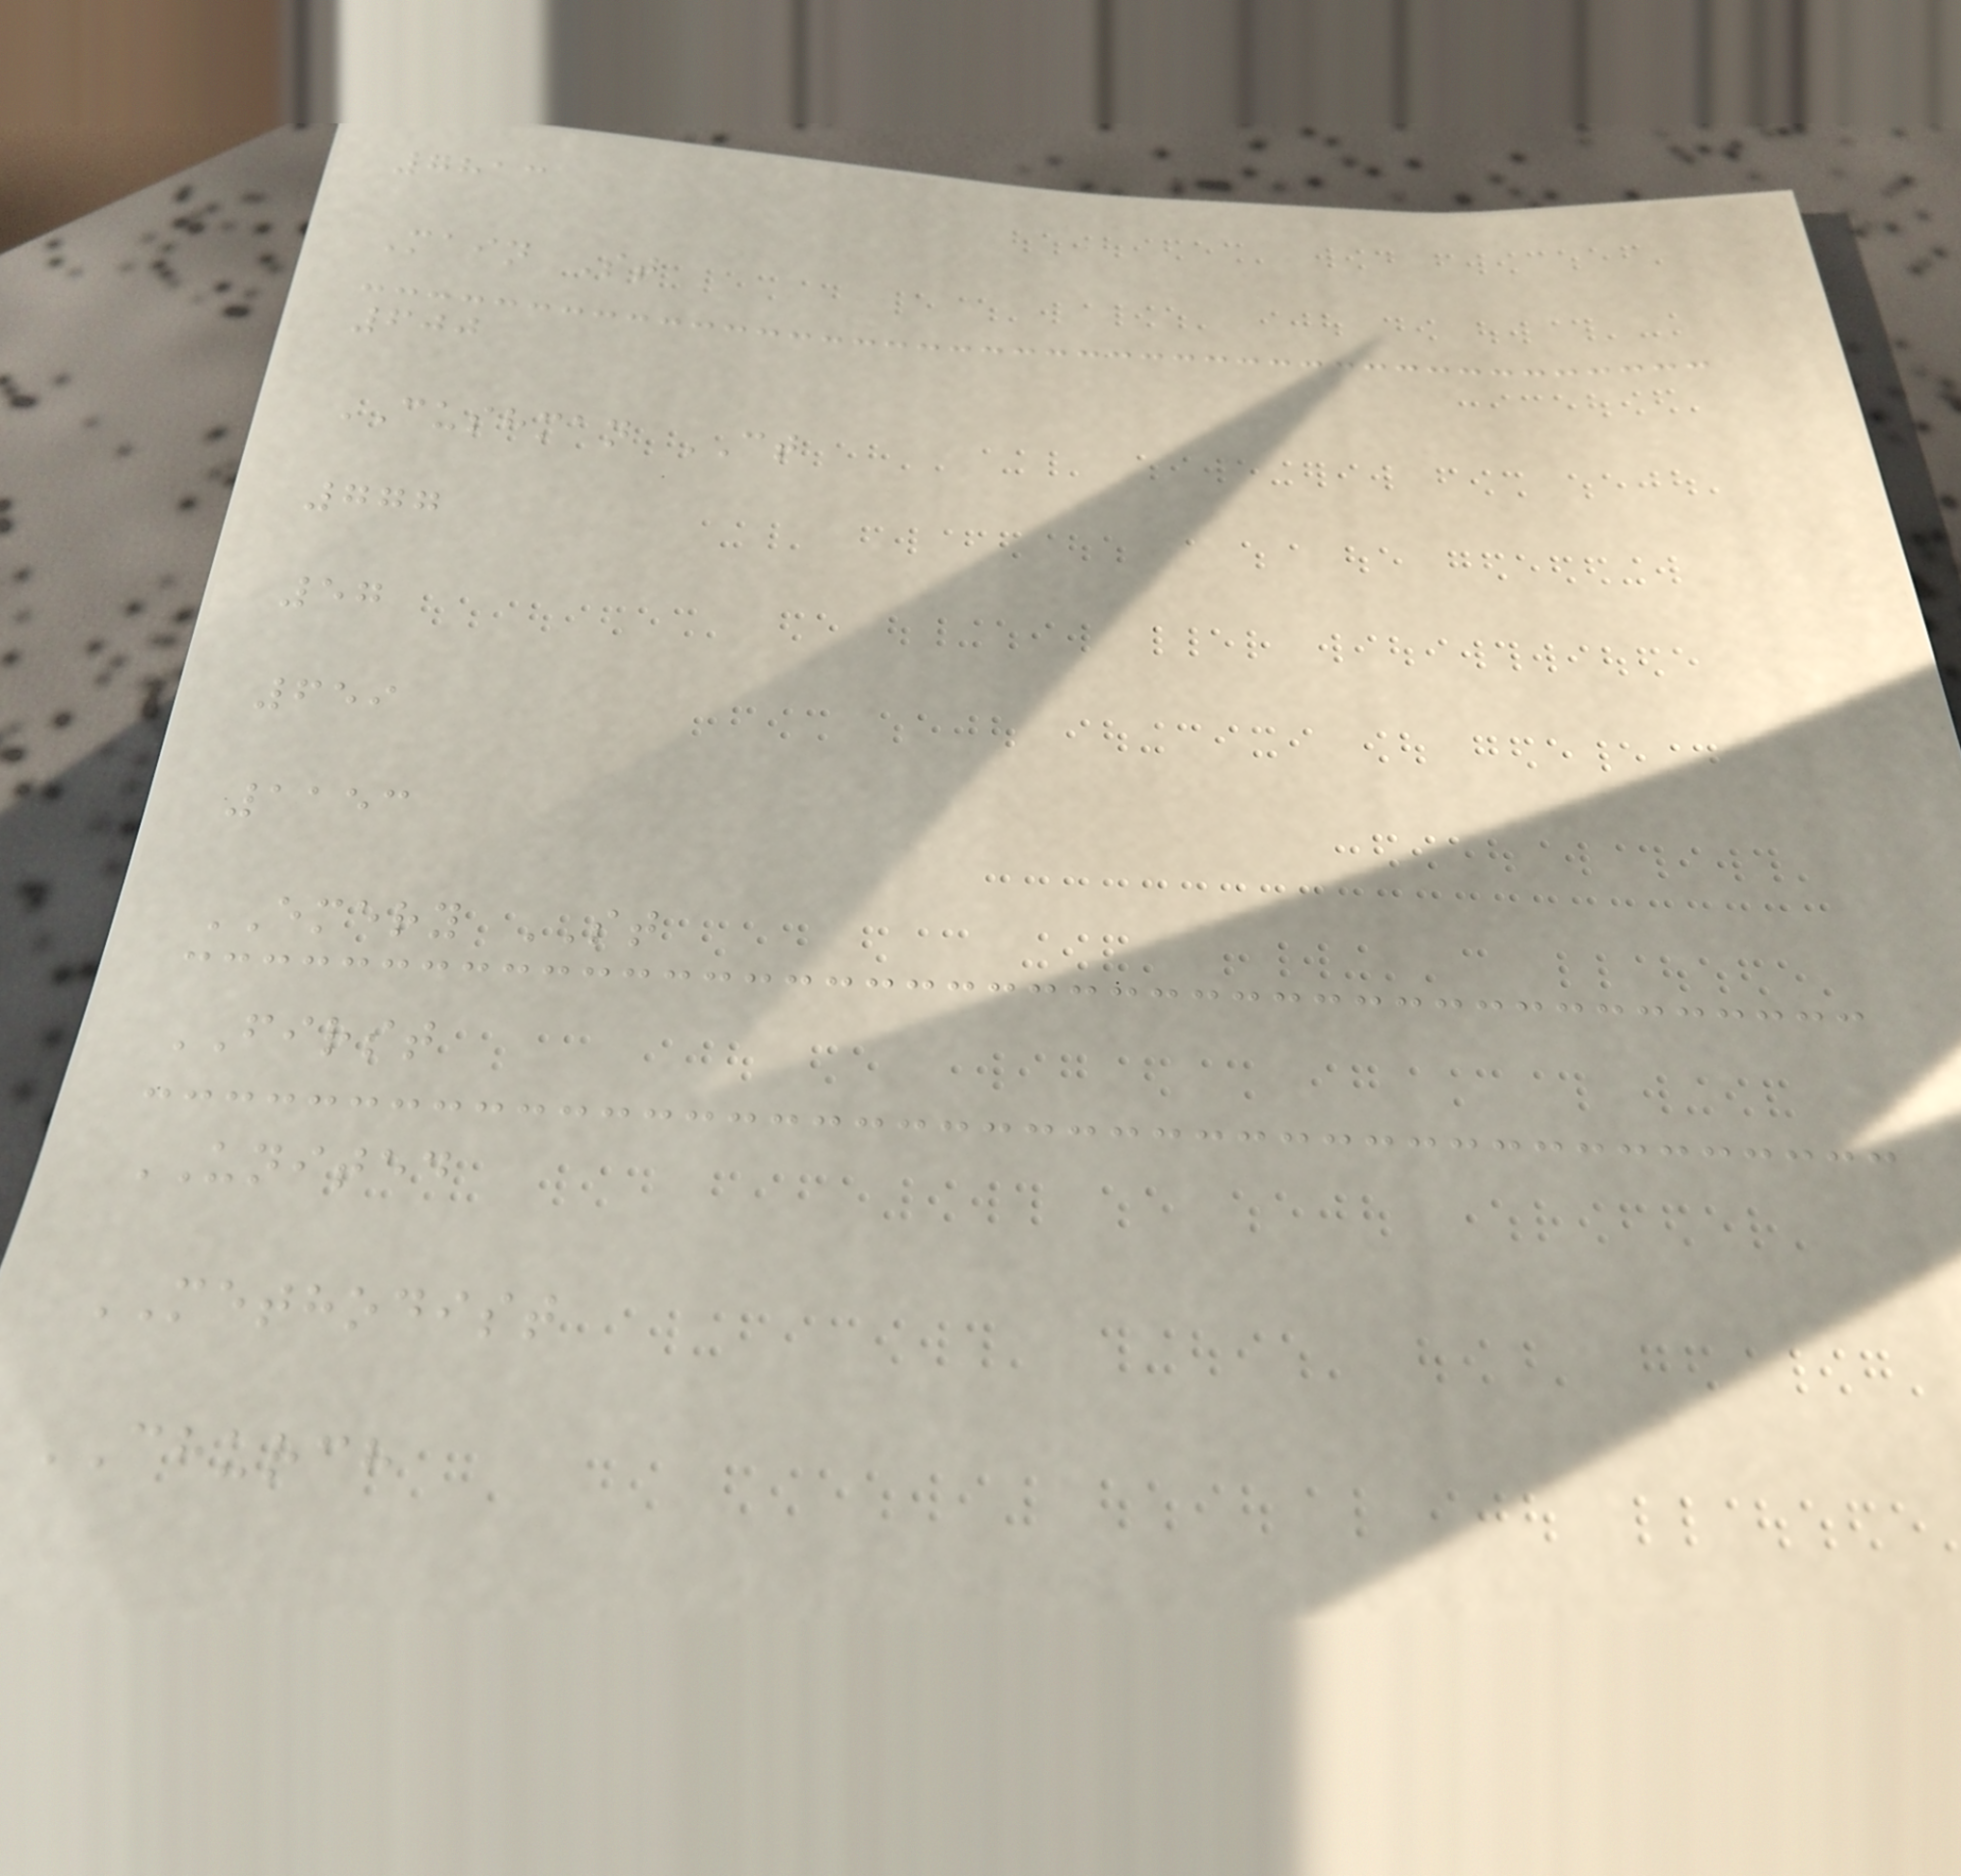7813
Main St
600
CUSHMAN CT
777
57
659
1153
EMERY ST
FIRST
UNITED
METHODIST
CHURCH
